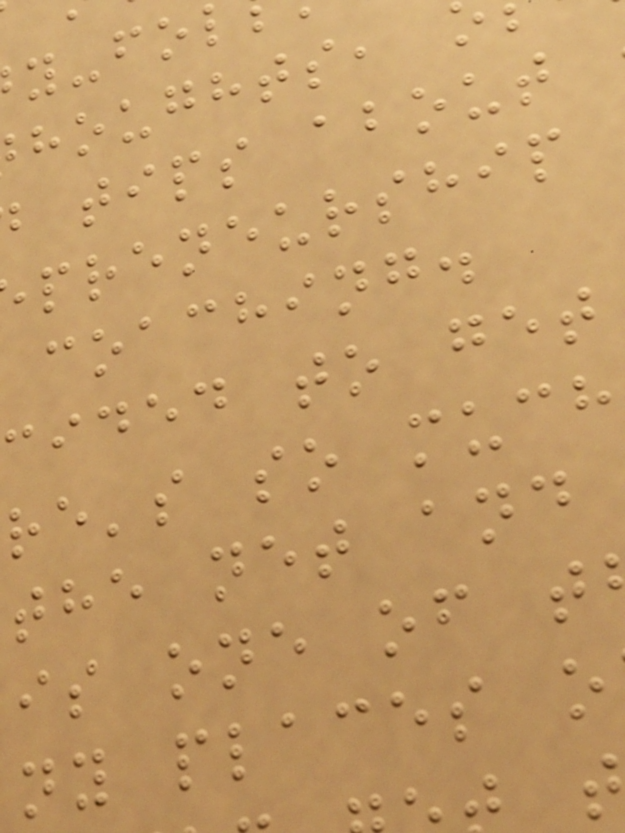houghts,
tips about
preneurship
coaching.
cided to get
re's so much
the net and
is one of t
ny places o
